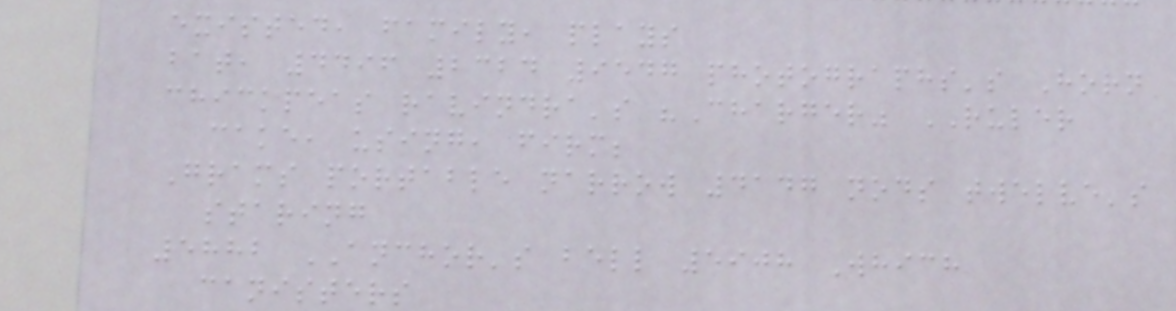existed, family, plays
bat, 4496 2324 9547 photographs's Horn
chickpeas ravindra's "Charger" RULER
cake, using, firm;
Grams portable narrow 4147 nods twelve's
staring
5882 ANCHOR's bell 5908 Which
canisters
